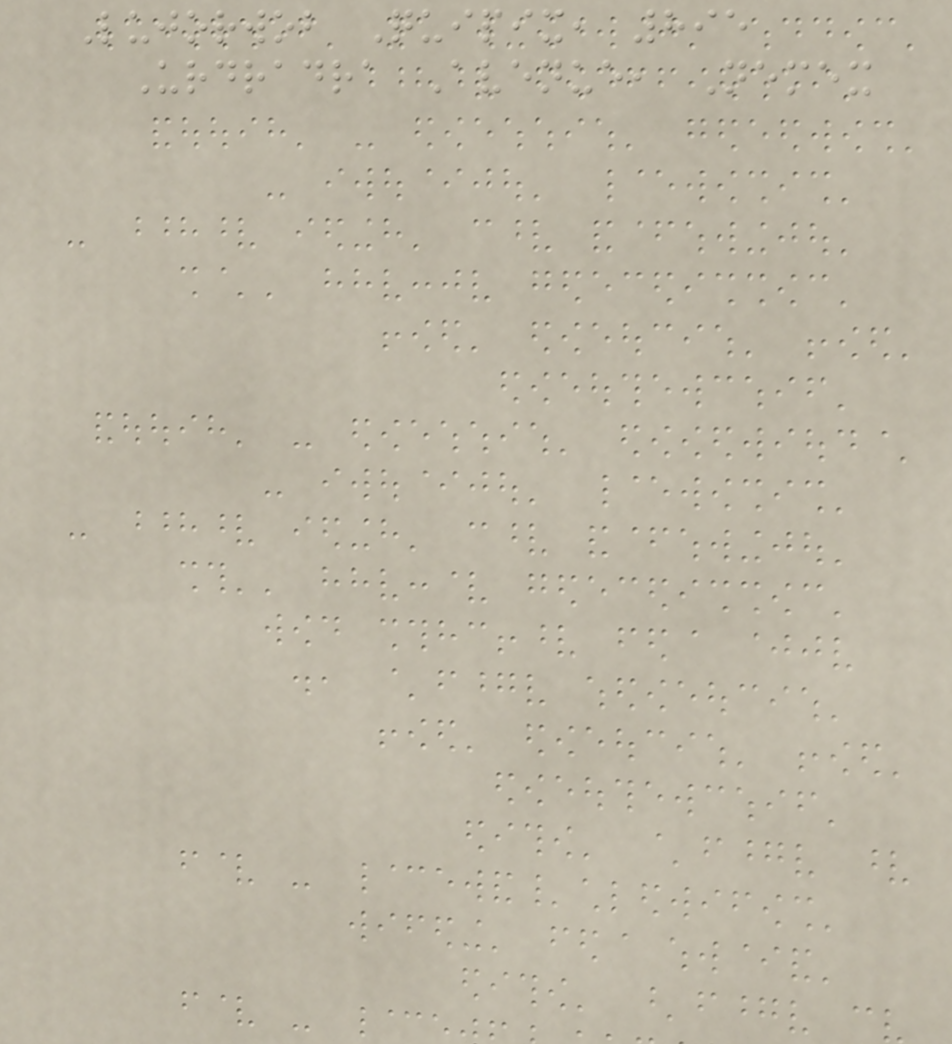Lujorwob Quipix, 895
Urdradra Avenue, Nemex
